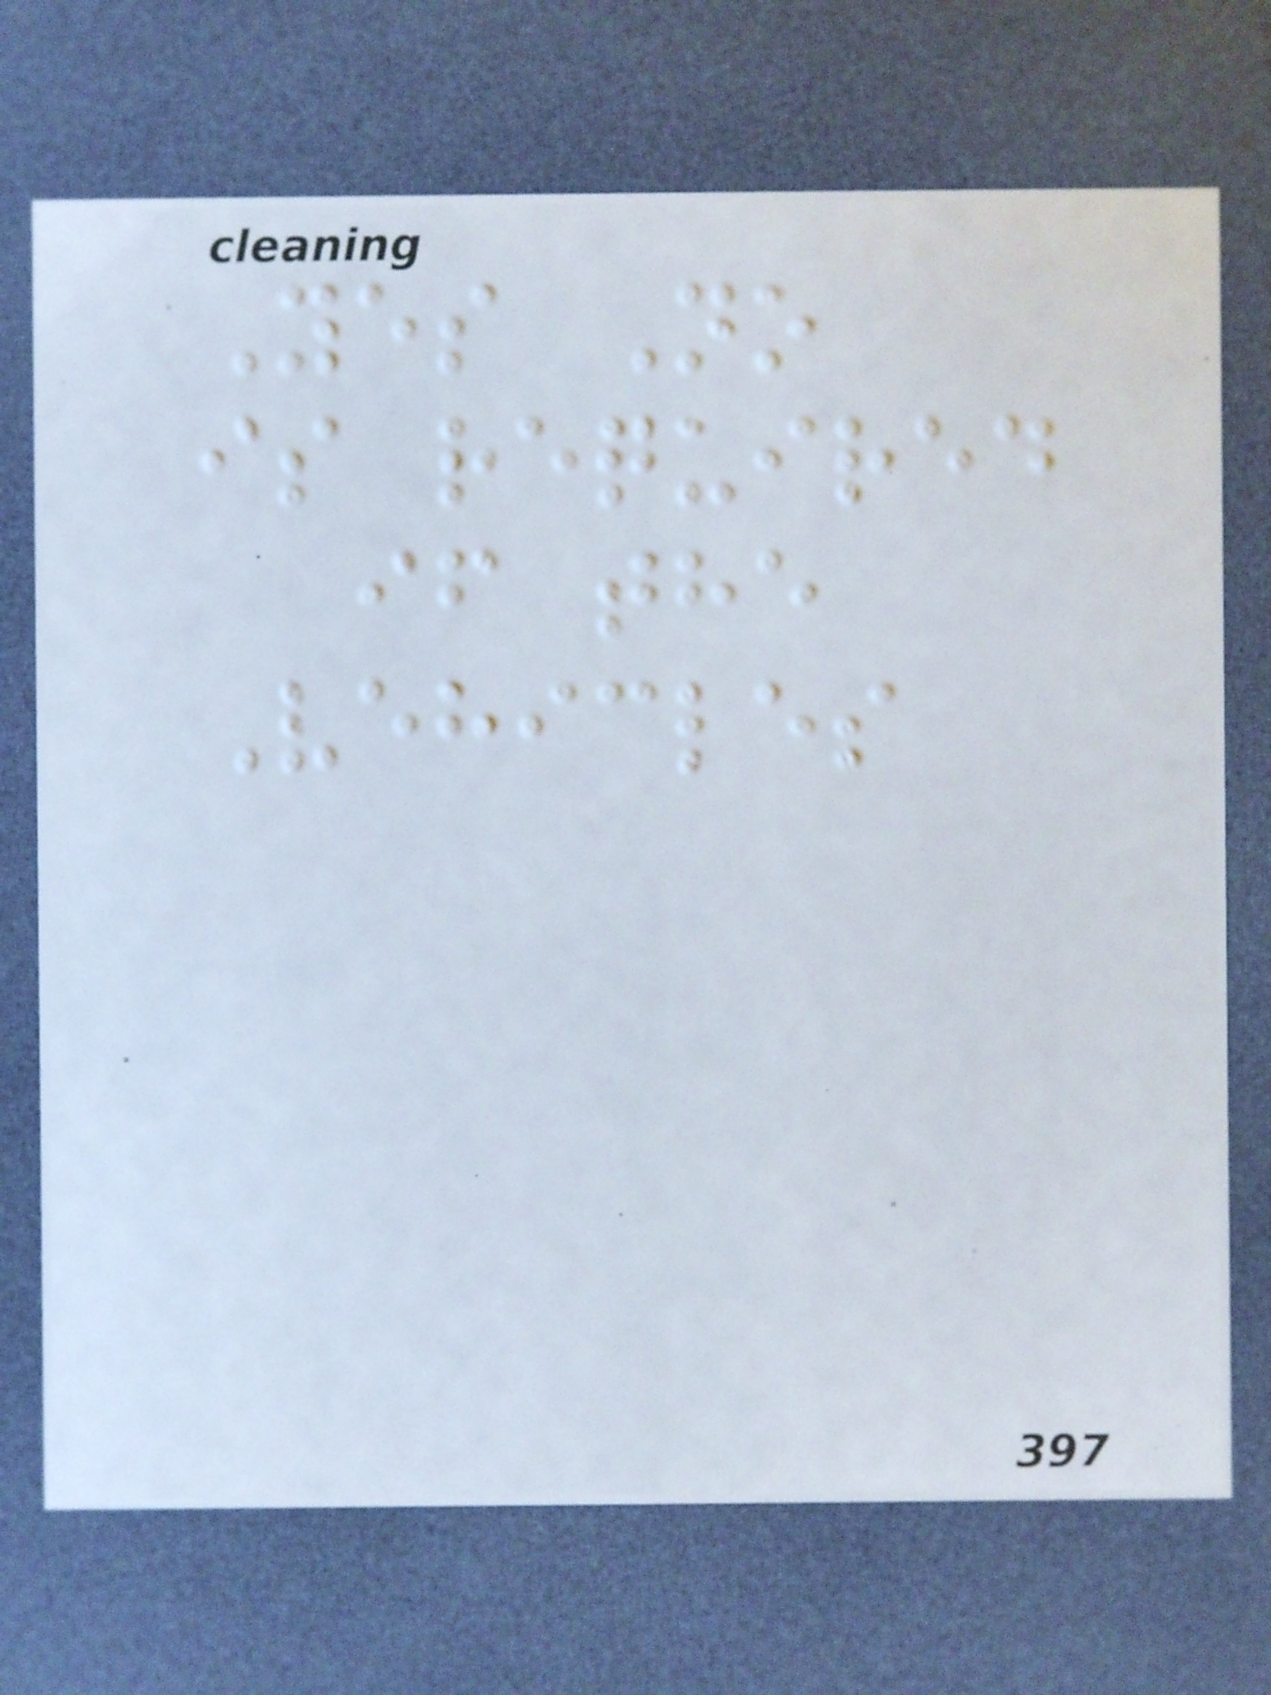Yes No
is required
if the
Vehicles
